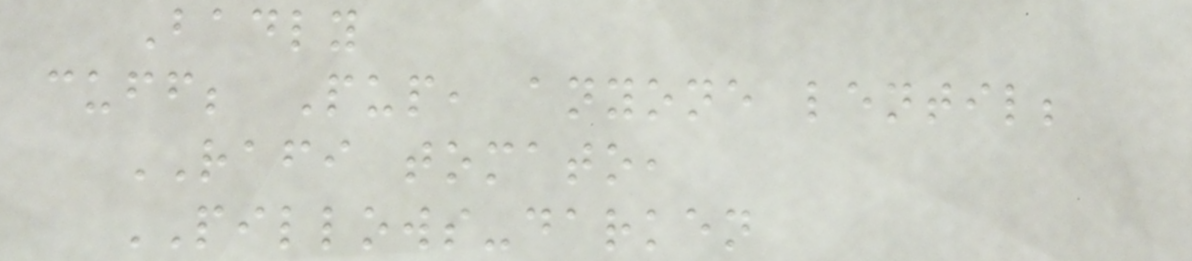Badly
cuff; Pup, anyone lentil;
RAFI tomato,
PILLOWS-darken
